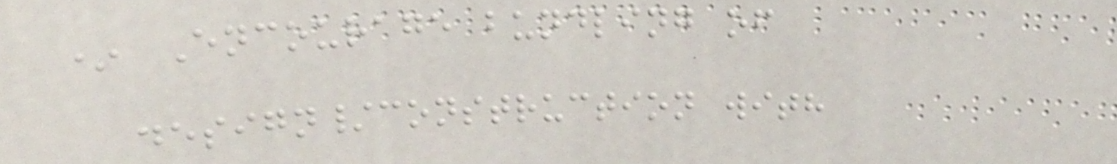* Encourage bundling of
design/construction with
